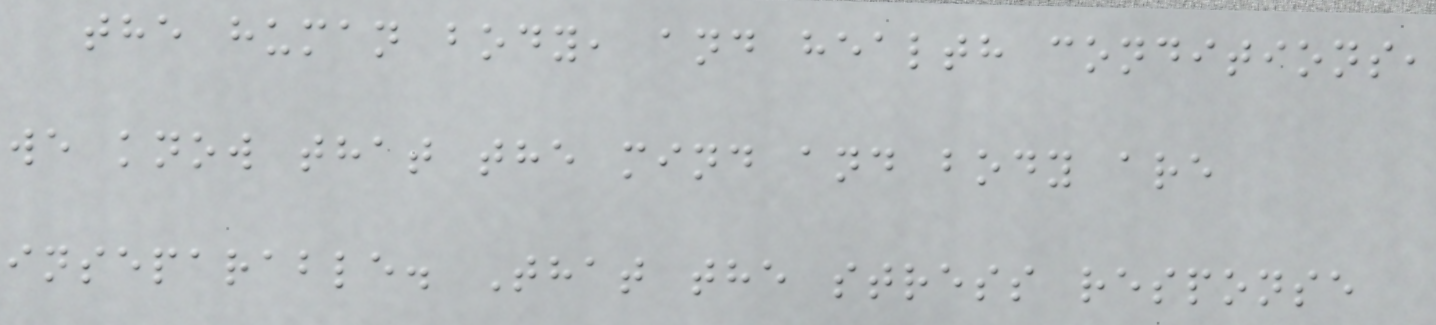the human body, and health conditions,
we know that the mind and body are
inseparable. That the stress response
